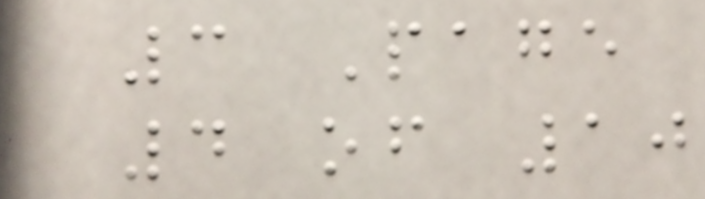3 Page
4 of 10
